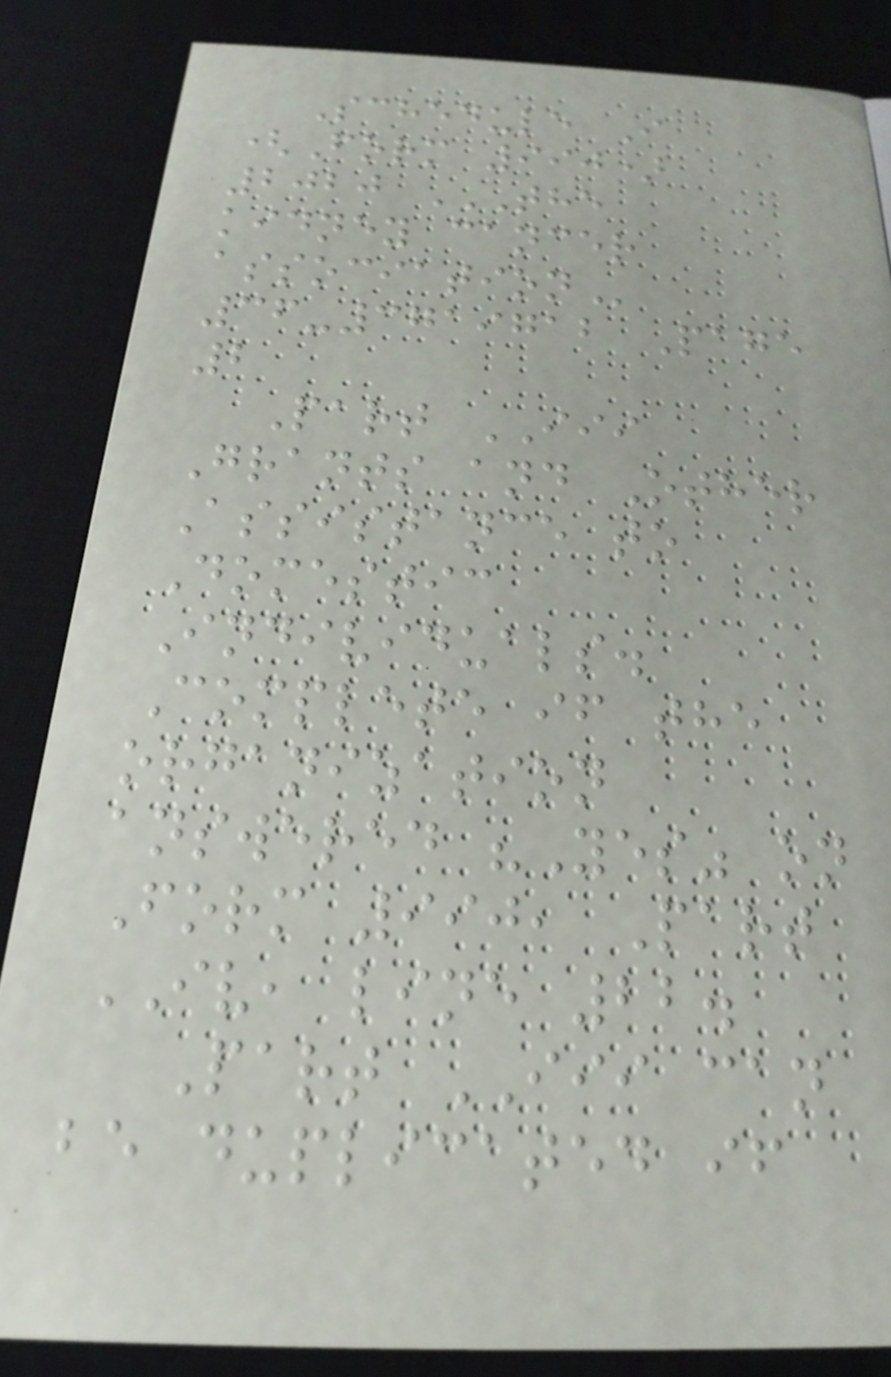Schedule I
(Form 990)
2020 THE
KIDNEY CANCER
ASSOCIATION
36-3719712 Page
2
Part III
Grants and Other
Assistance to
Domestic
Individuals.
Complete if the
organization
answered "Yes" on
Form 990, Part
IV, line 22.
Part III can
be duplicated if
